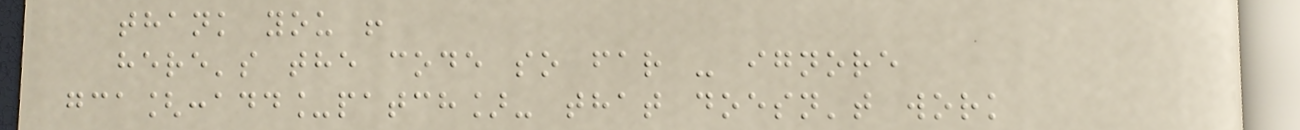thank you !
here's the code so far - ignore
gca[:add_patch]- that doesn't work
